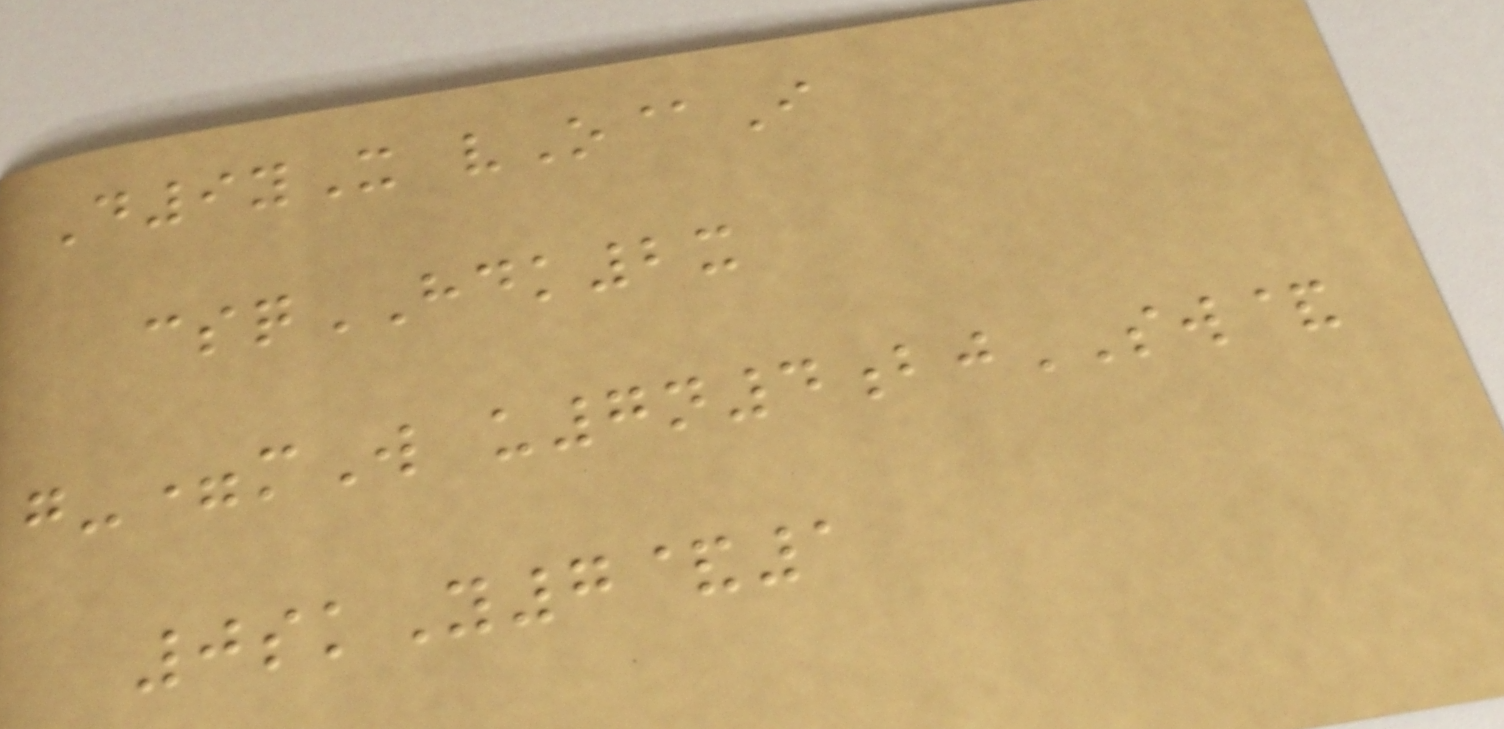D9yX vO@I
csqHDK2x
g-=mW u7n4bjSW&
0skY7&1
